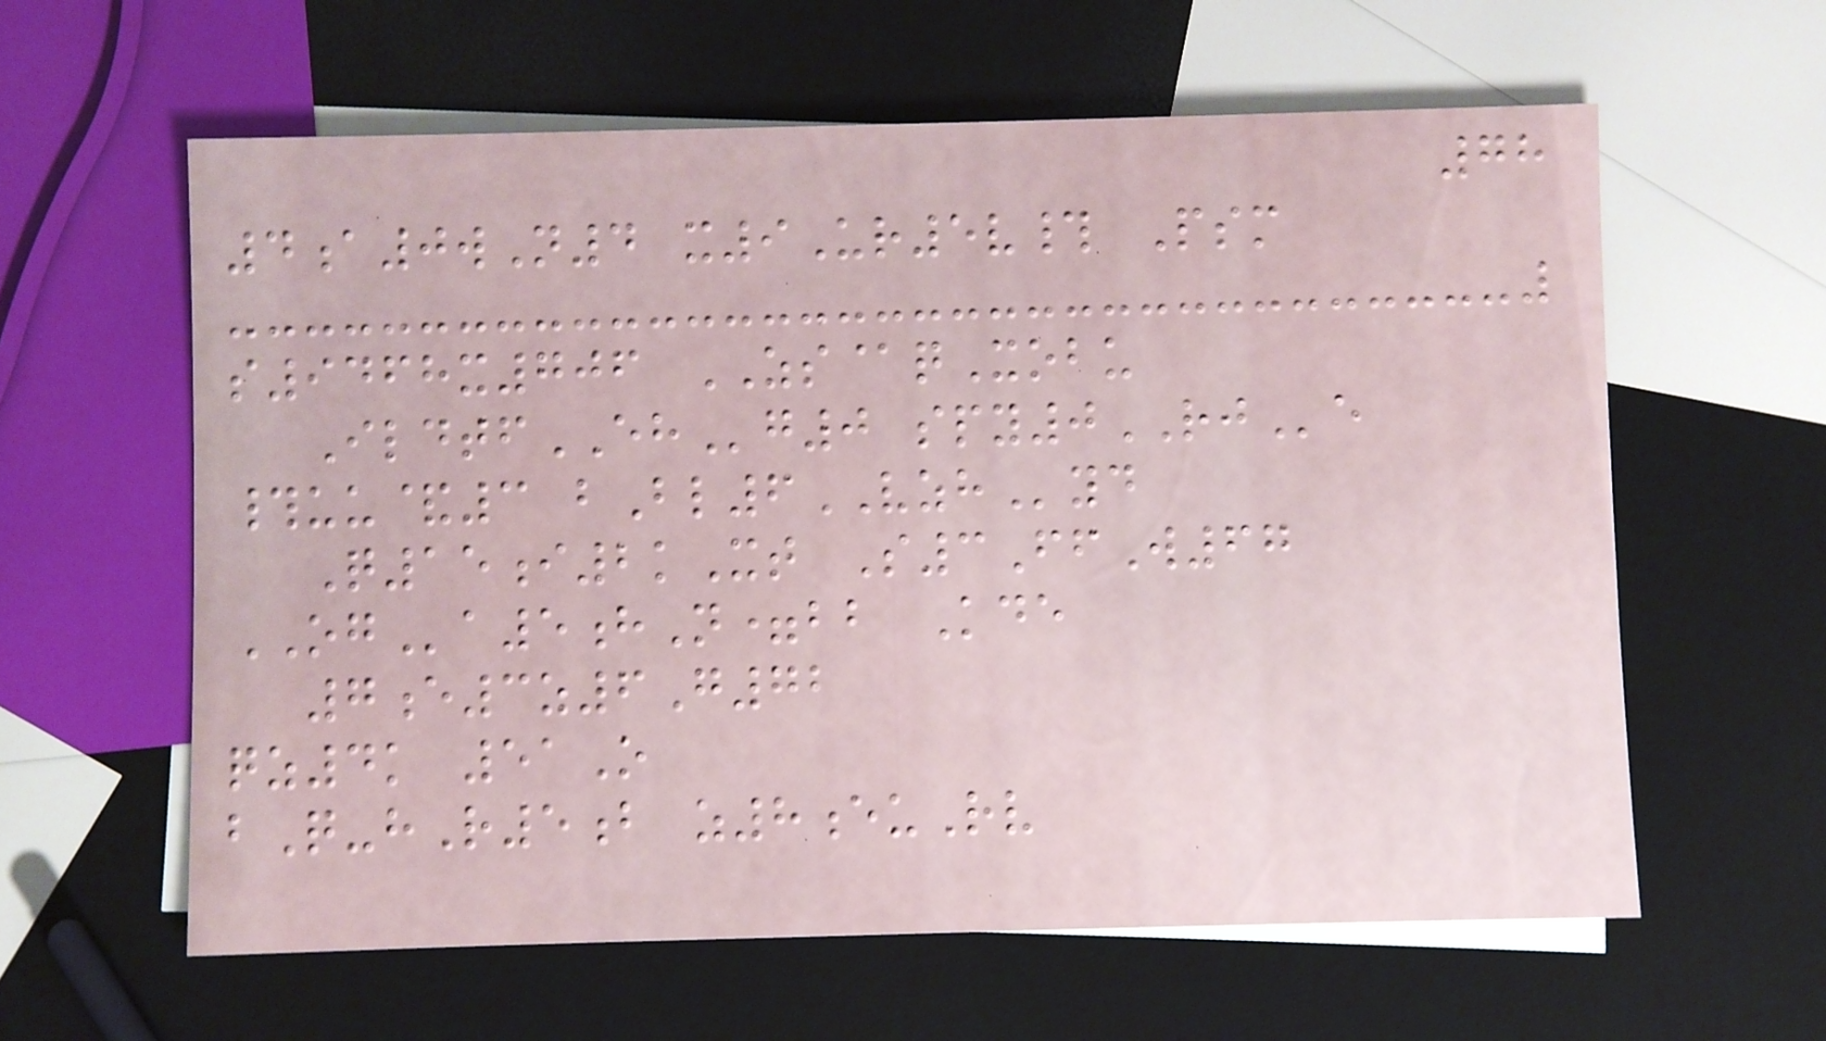78
4a0wN4 x9Ur5v# Psm
s9468x706 ZS@qXobu
IldtfEHg0 spy0RJe
#uu&3 bBl6VZHyd
Q15i2kXt S3FfW67
OGa5hN=bb Kde
7e3z6G72
qz4k 51O
bQ-hR5b z8euRv
